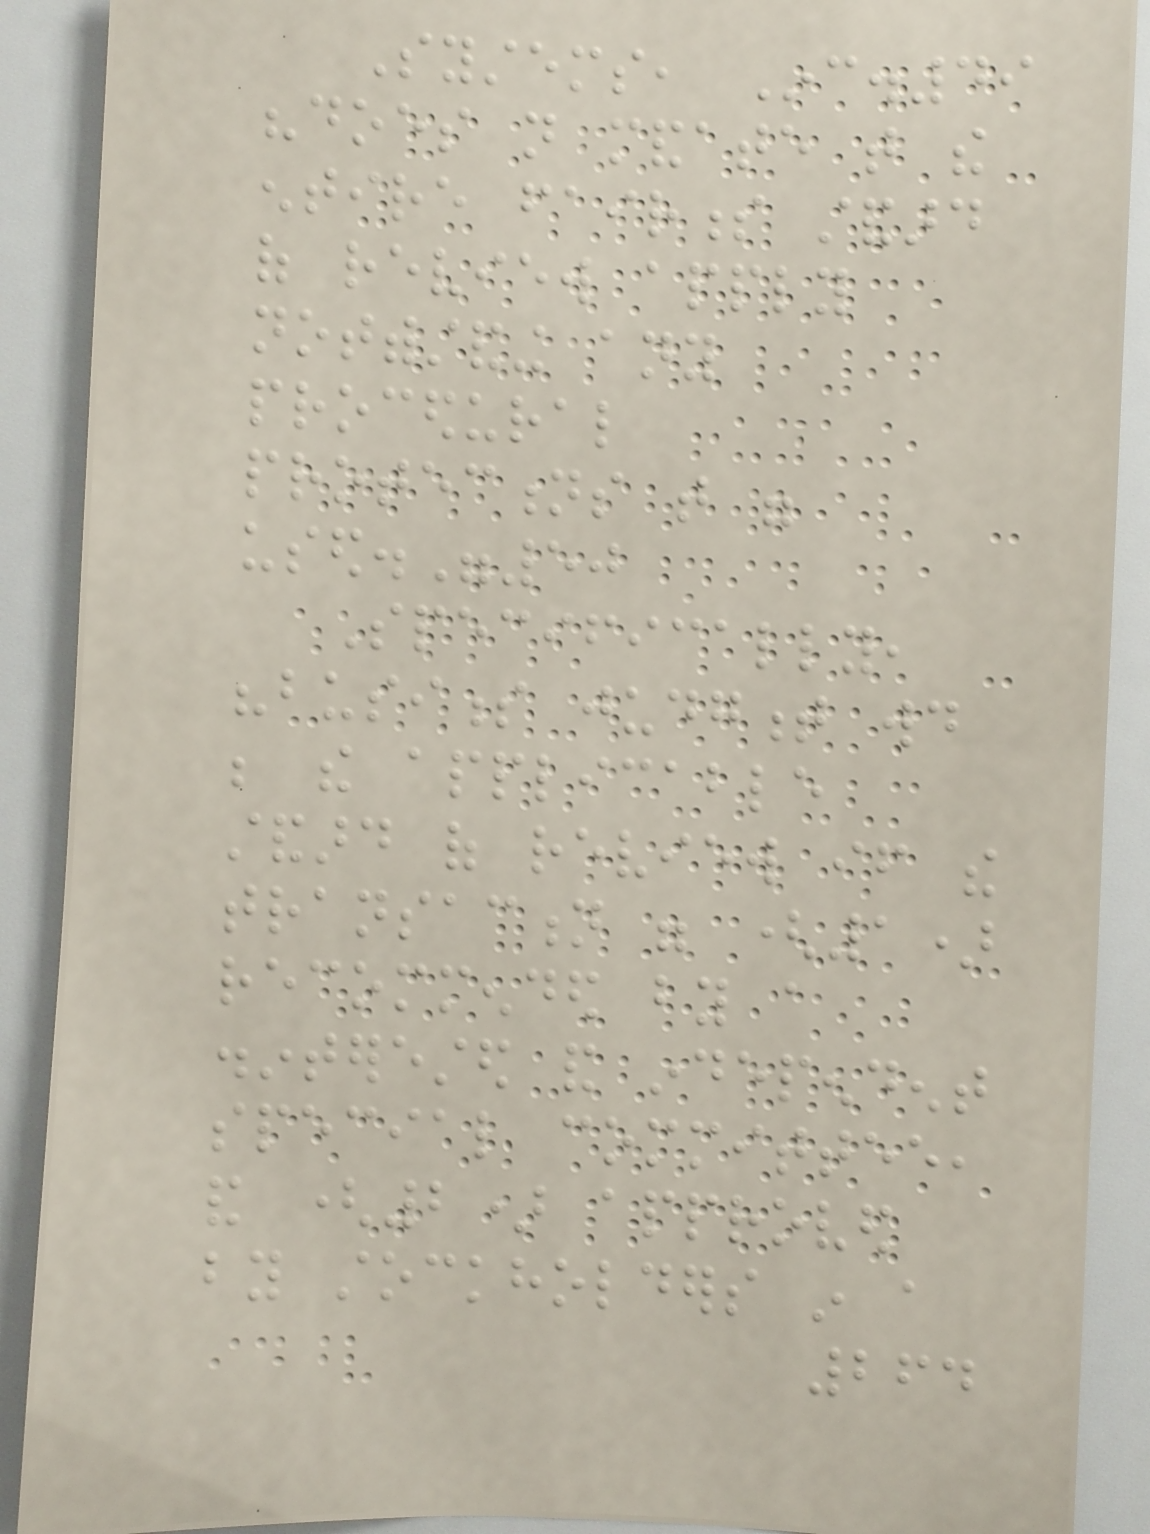Systems, Inc.49
"does not mandate that the
entire fairness standard
of review apply
notwithstanding any
procedural
protections that were
used."50
Specifically,
"business judgment would
be the applicable
standard of review if the
transaction were (1)
recommended by a
disinterested and independent
special committee,
and (2) approved
by stockholders in a
264
